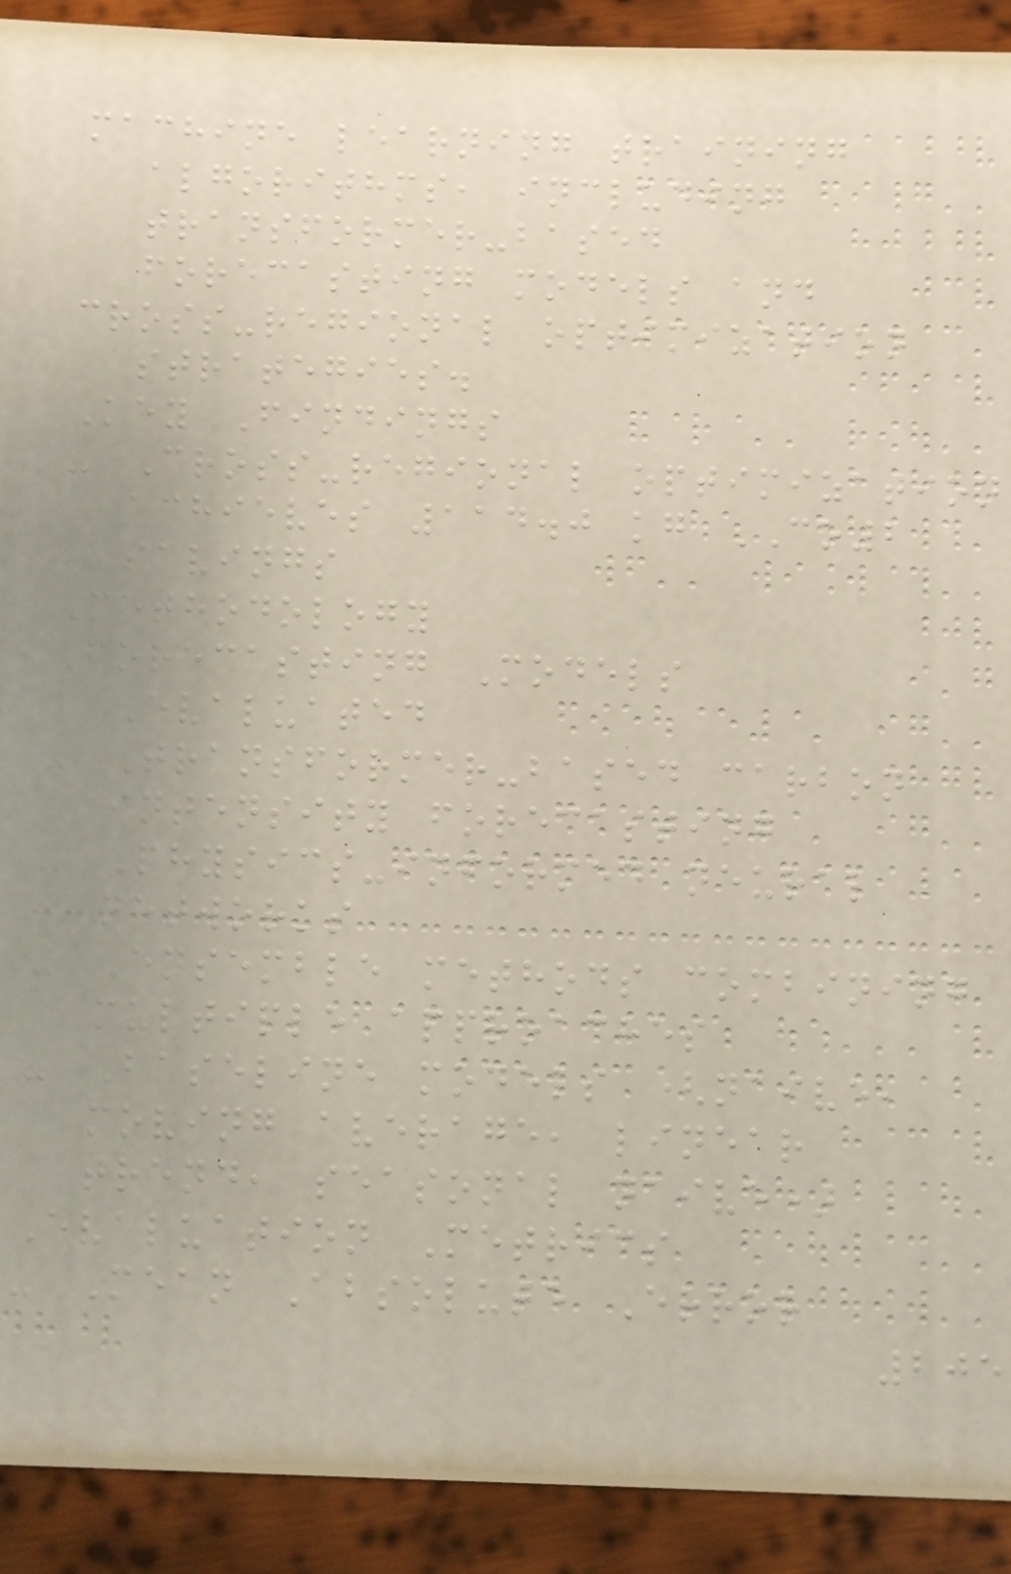machine learning training
algorithms, including
transformer-based
forecasting models and
cross-regional optimization
strategies.
Key Findings
- Cross-regional optimization
achieves 114.0 kg CO2
savings
Methodology
Forecasting Models
Evaluated
- Transformer-based carbon
intensity forecasting
- Physics-informed neural
networks
- Ensemble methods combining
multiple approaches
- Baseline models (naive,
moving average, linear
trend, seasonal naive)
Evaluation Metrics
- Mean Absolute Error
205
